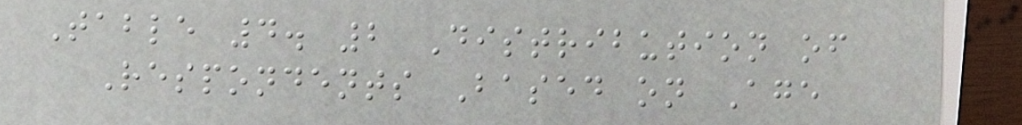Table 4. 2 Distribution of
Respondents Based on Age
